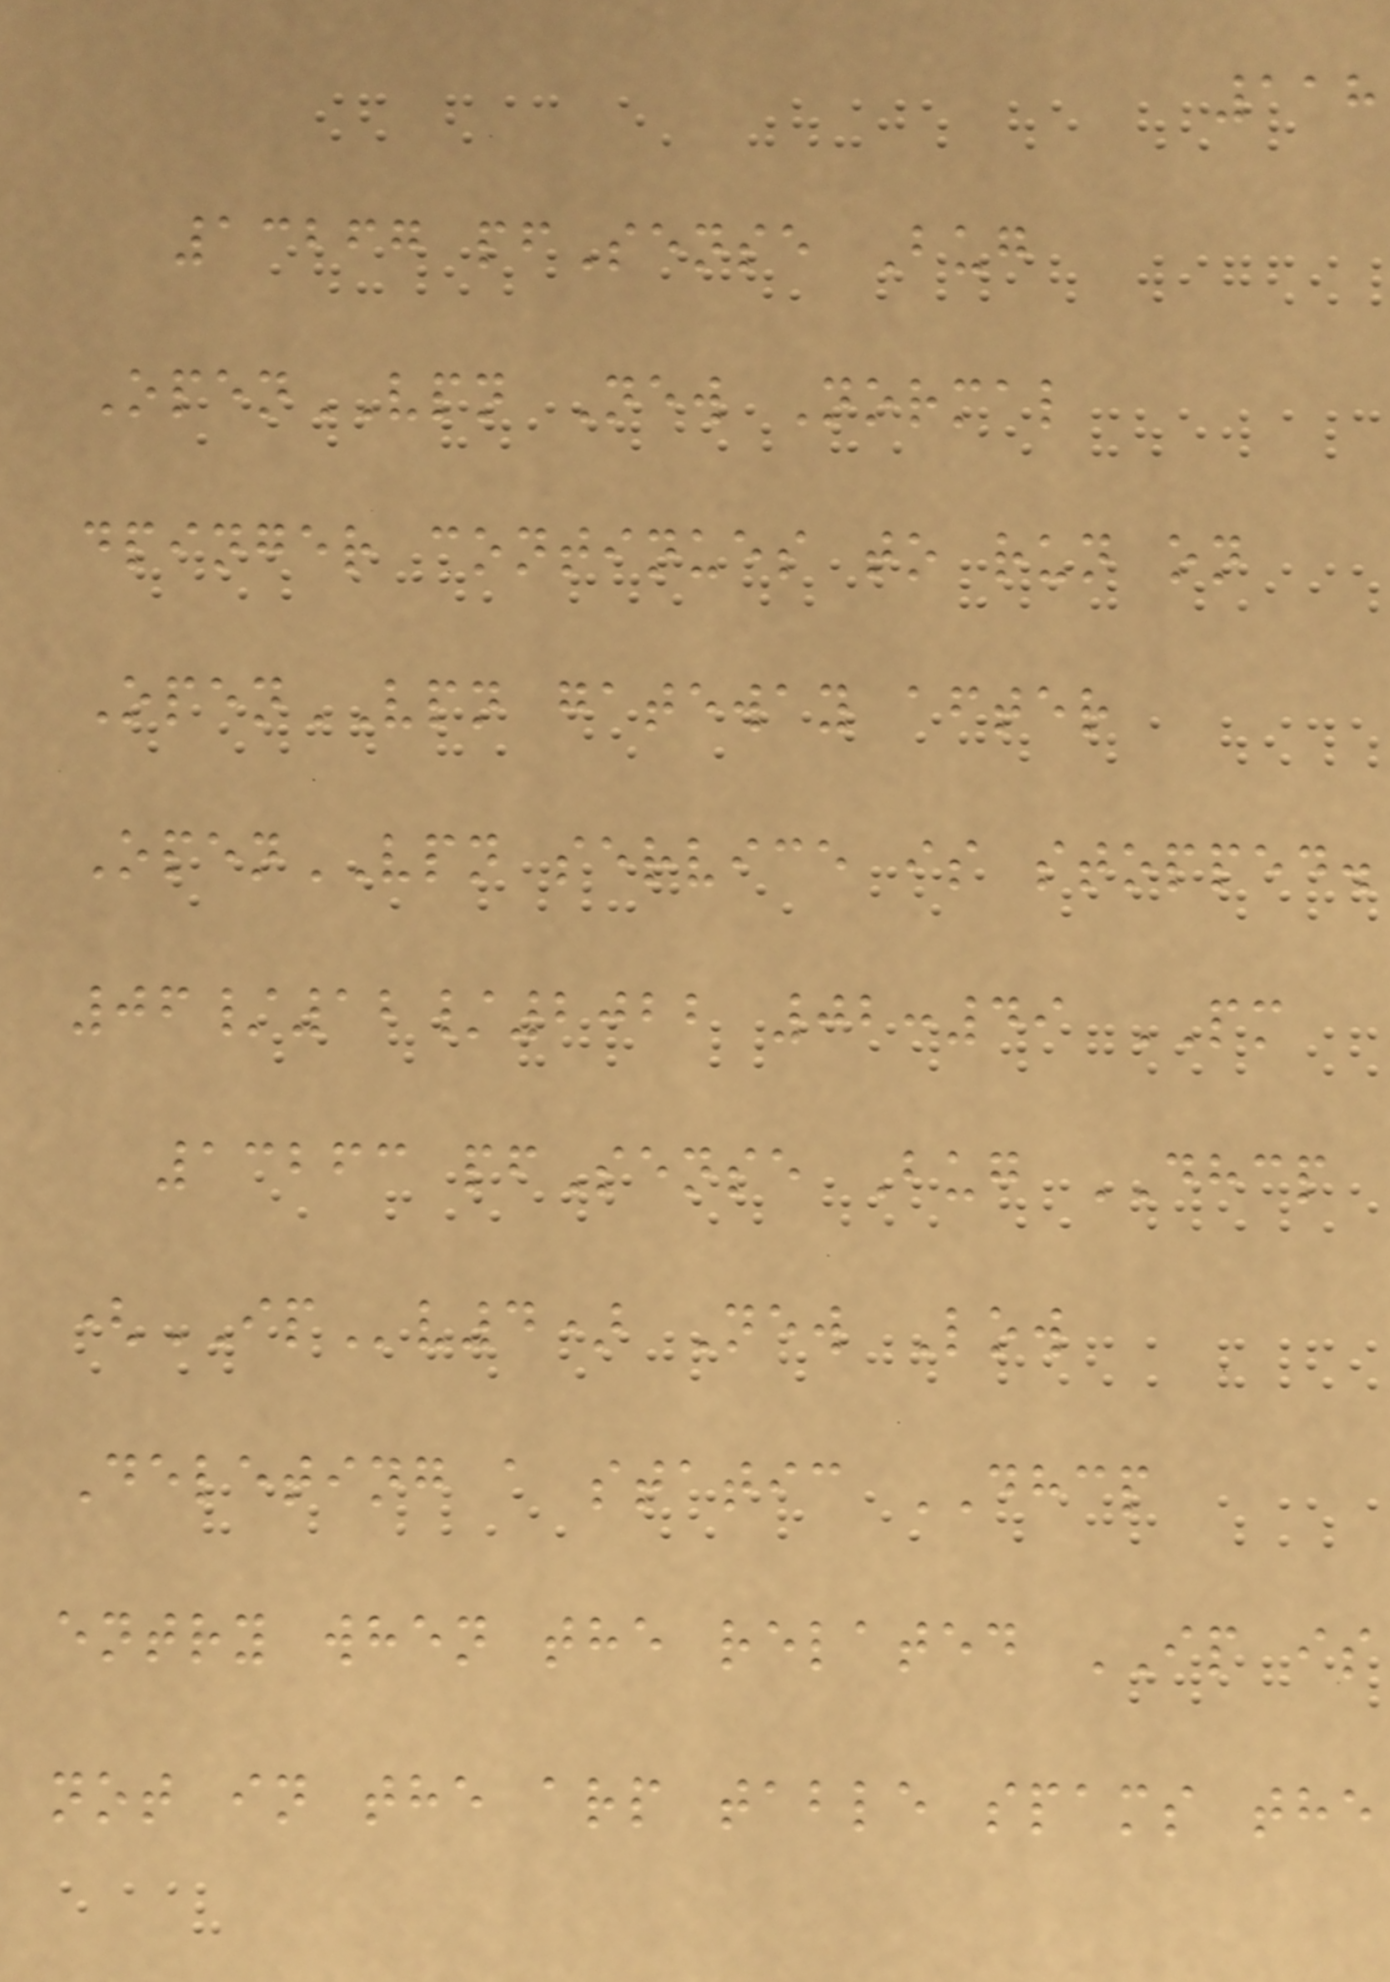118
13267 pfSense Bug
OpenVPN New Normal
dpinger continues to run on
OpenVPN gateway after
OpenVPN service is stopped.
06/12/2022 02:49 PM
13263 pfSense Bug DHCP
(IPv4) New Low
Deleting a static DHCP
entry when the related IP is
not in the arp table spams the
